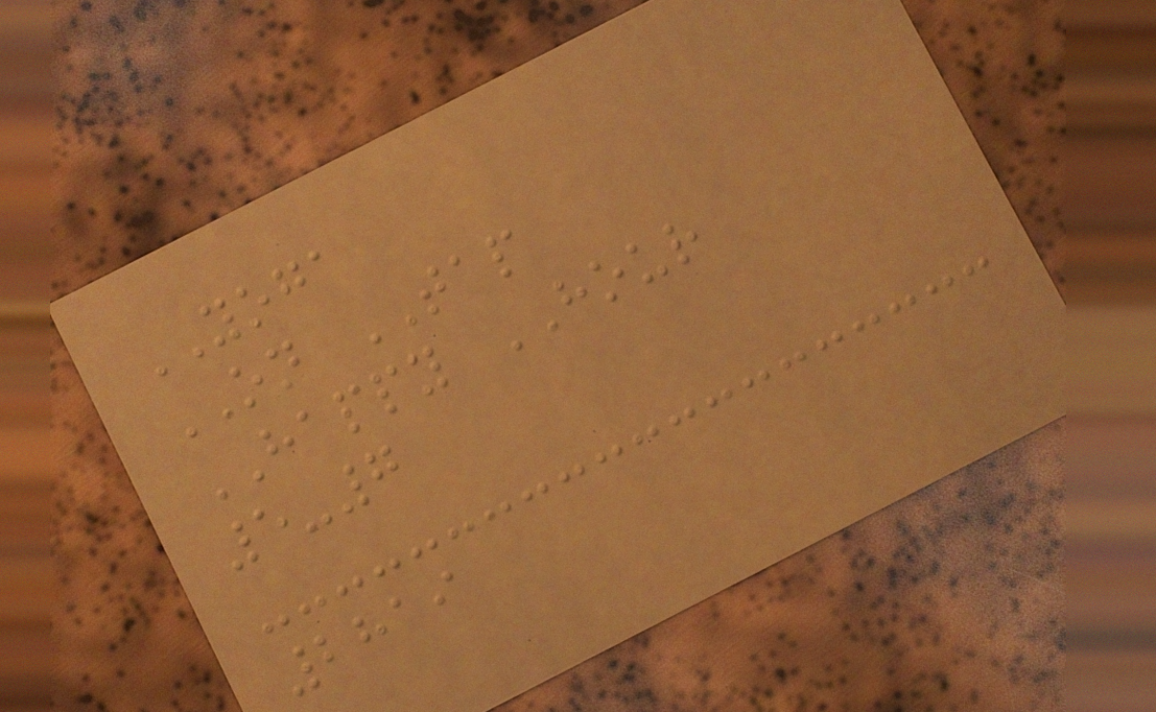YOGA
ON TAP
HAPPY HOUR
5-7
2819
